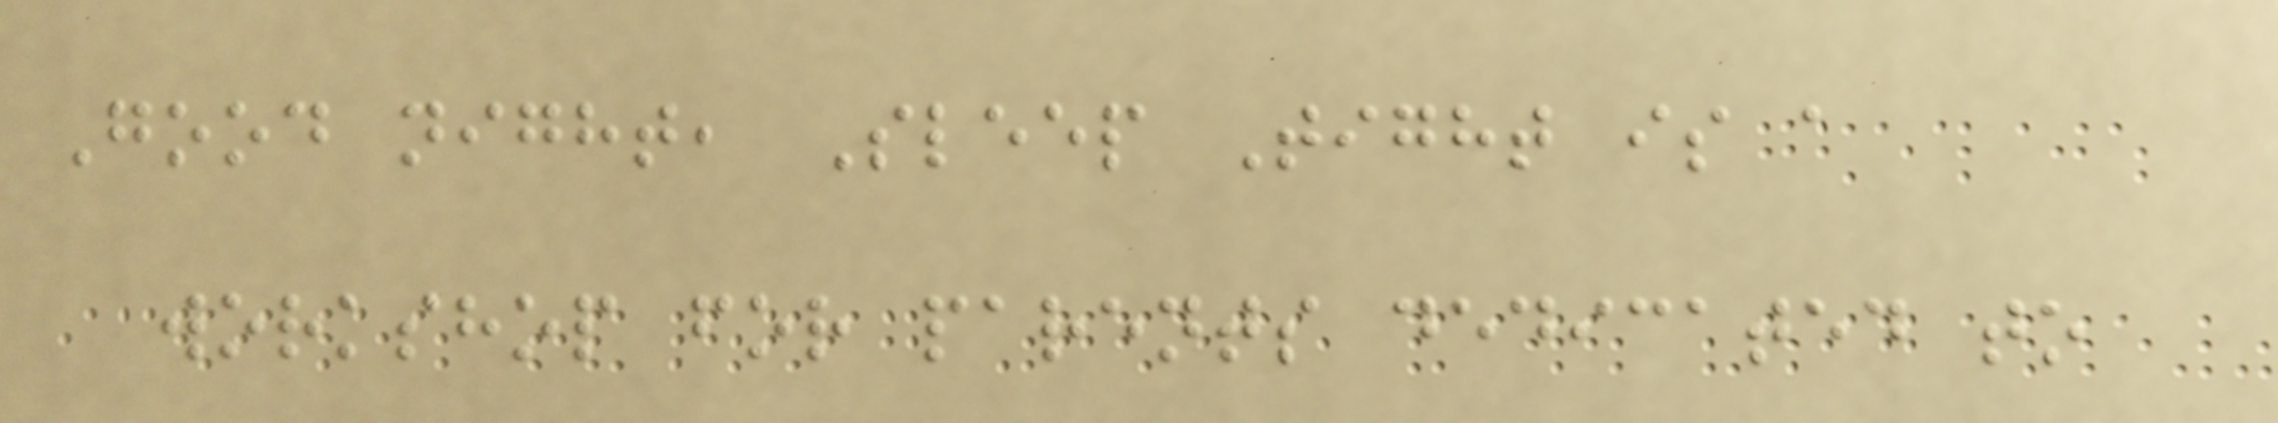Good night, Sleep Tight is a
workshop for parents dedicated to
